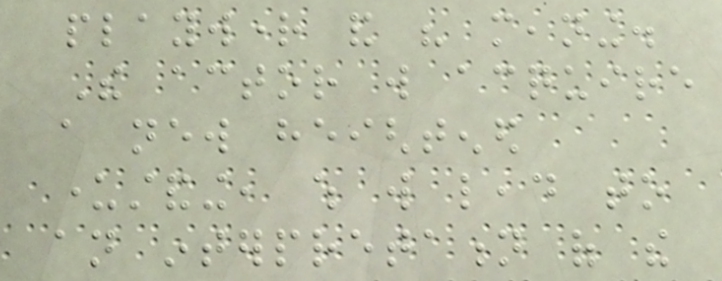playwright and his meaning.
The actor will acquire
a new heightened
understanding, which will lead to
an interpretation of the
